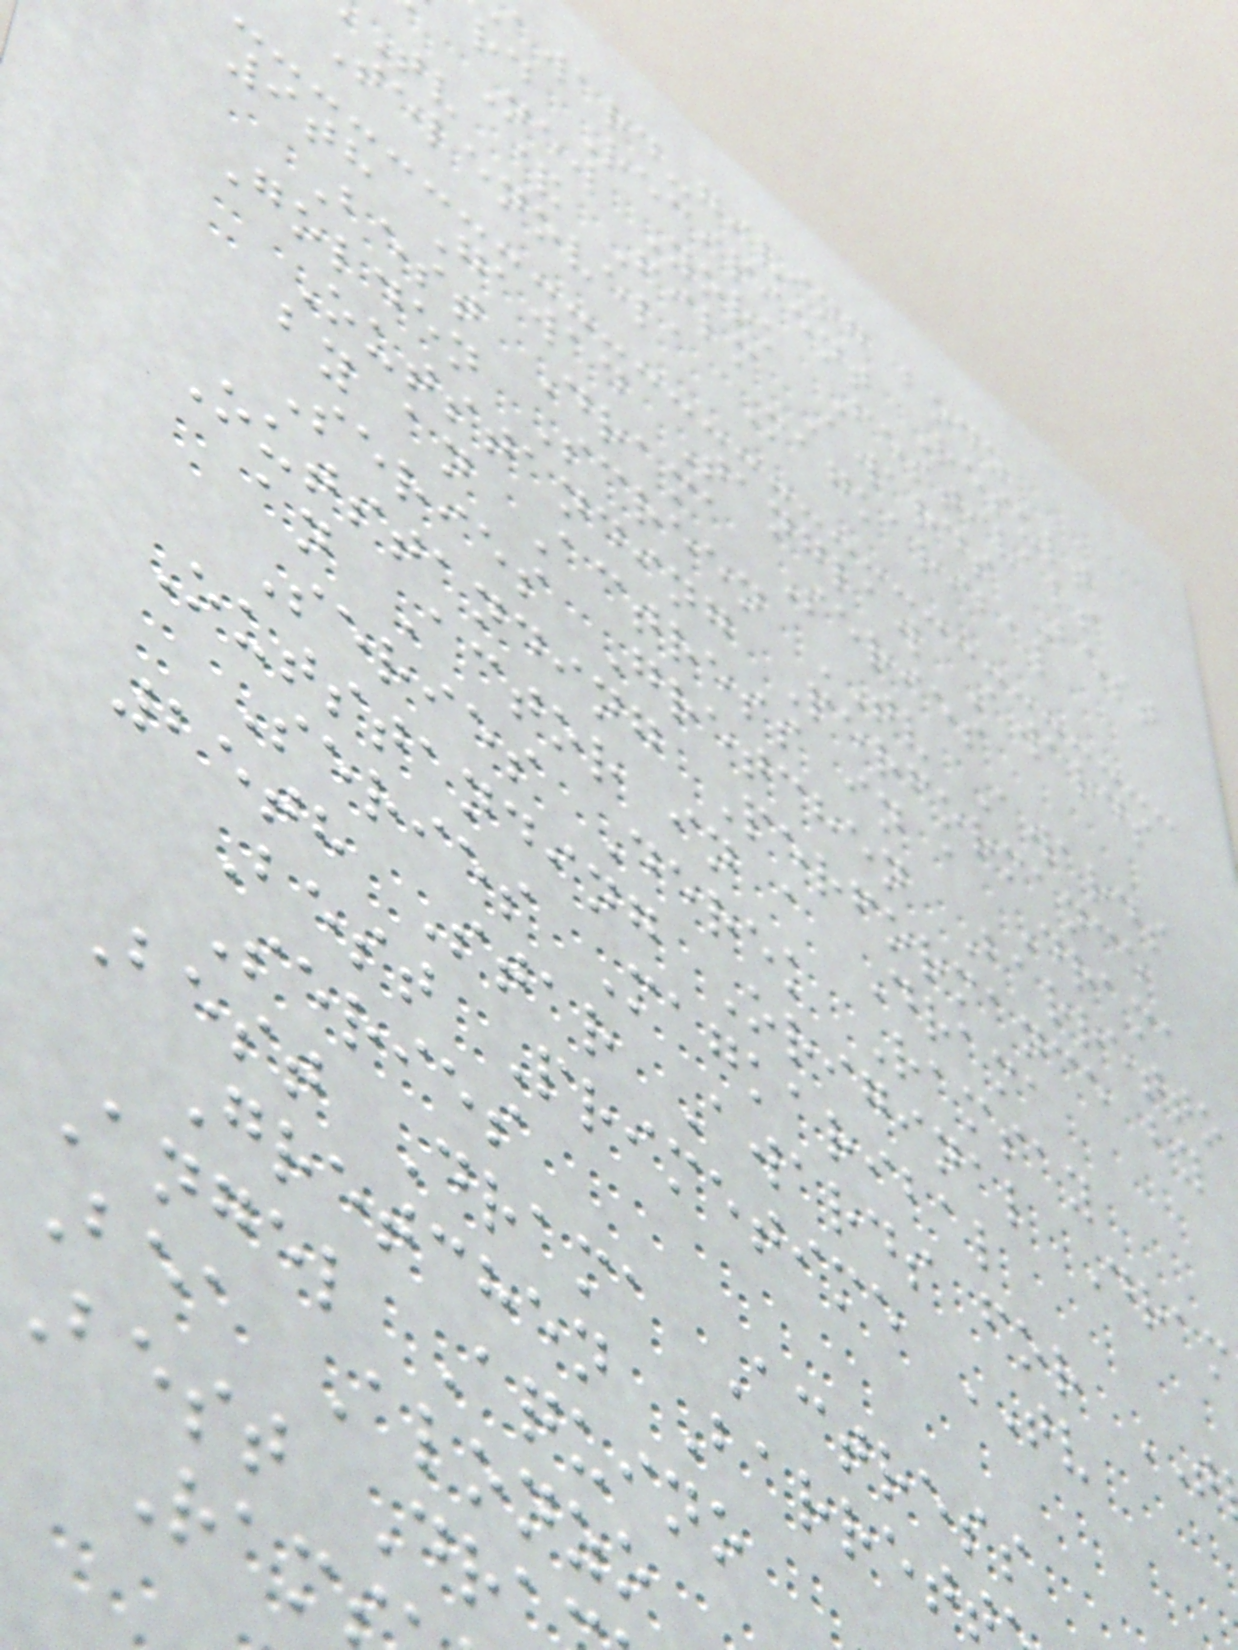award-giving body
rd Recipient Result
New York Festivals
tv & Film Awards Best
Telenovela Magkaribal
9th Gawad Tanglaw Awards
Best Drama Series
Golden Screen TV Awards
Outstanding Performance
by an Actress in a Drama
Series Gretchen Barretto
Outstanding Performance by
an Actor in a Drama
Series Derek Ramsay
Outstanding Original Dram
Series Magkaribal
25th Star Awards for
Best Primetime TV
Series
Best Drama Actress
Gretchen Barret
Angel Aquino
Bea Alonzo
best Dr
Ram
